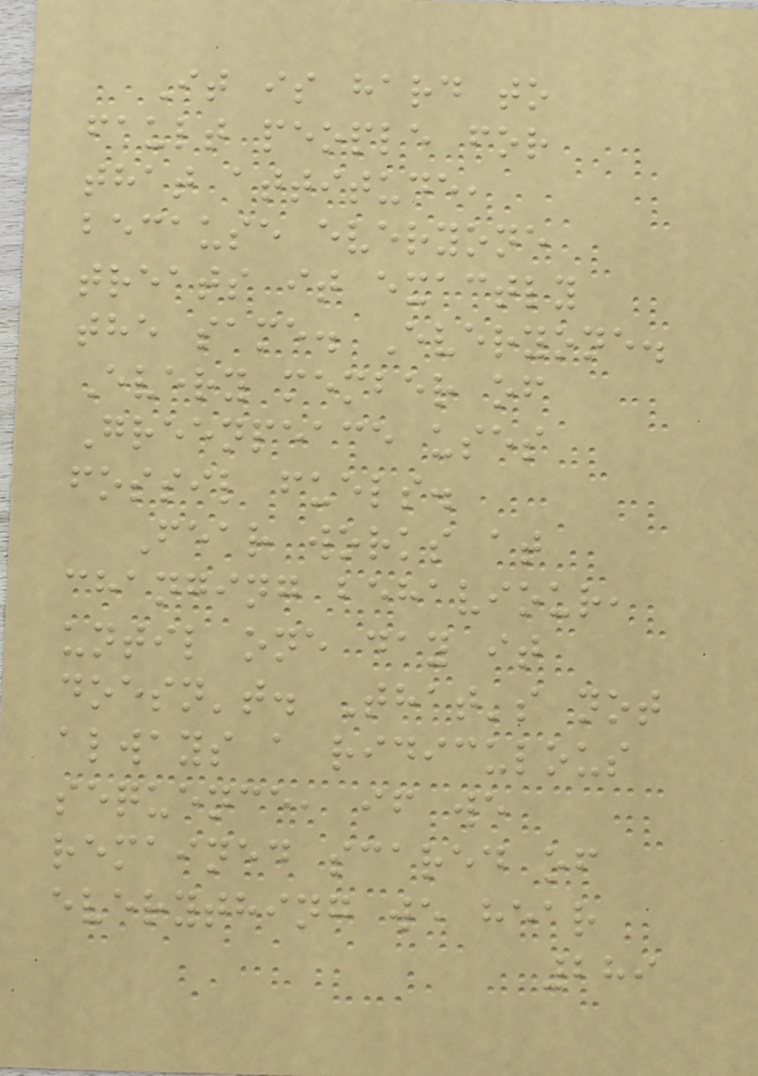It is hard to
fault people for
that attitude,
because everyone
treats it exactly
the same. Everyone.
Every member of
Greenpeace uses
fossil fuels.
Fear works at
changing behaviour,
until one day it
doesn't. That's not
always a ridiculous
sequence, if we
remained scared of
everything we hear
289
